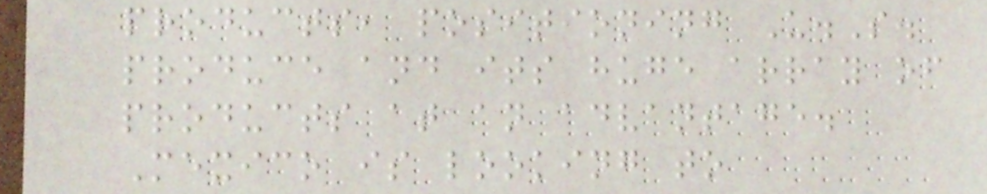products, positioning U.S.
produce and its huge array of
products at an advantage.
Mexico is looking to
